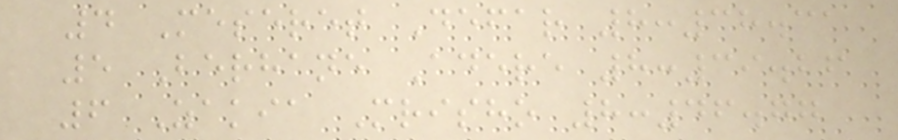4 Meseret Defar 8:38.31
5 Berhane Adere 8:39.26
6 Zakia Mrisho 8:46.77
